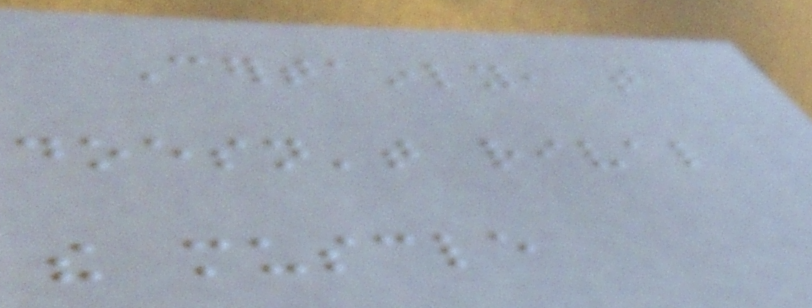Certainly, that
doesn't rival
the muscle
